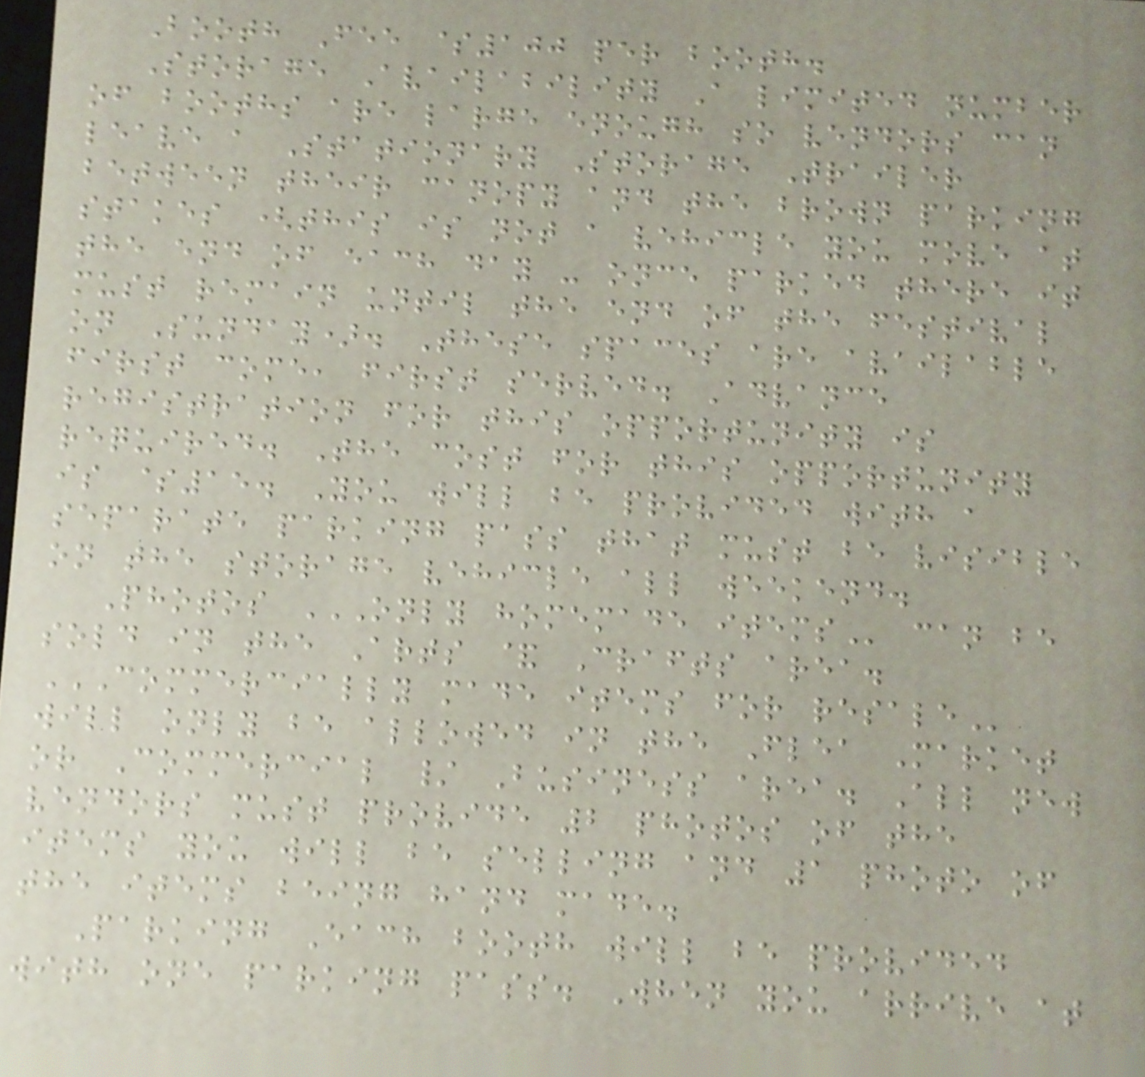Booth Fee $100 per booth.
Storage Availability A limited number
of booths are large enough so vendors can
leave a Stationary Storage Trailer
between their canopy and the brown parking
stakes (this is not a vehicle you move at
the end of each day - once parked there it
must remain until the end of the festival
on Sunday). These spaces are available
first come, first served. Advance
registration for this opportunity is
required. The cost for this opportunity
is $15. You will be provided with a
separate parking pass that must be visible
on the storage vehicle all weekend.
Photos ONLY HOMEMADE ITEMS can be
sold in the Arts & Crafts area.
COMMERCIALLY MADE ITEMS FOR RESALE
will only be allowed in the Flea Market
or Commercial / Business area. All new
vendors must provide 2 photos of the
items you will be selling and 1 photo of
the items being hand made.
Parking Each booth will be provided
with one parking pass. When you arrive at
